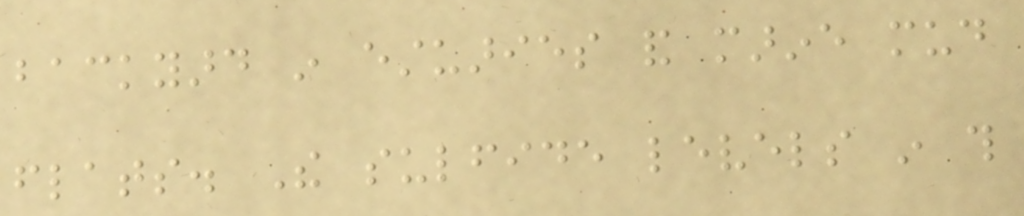backyard in estuaries and marine mud
flats. The sulfide levels in this
